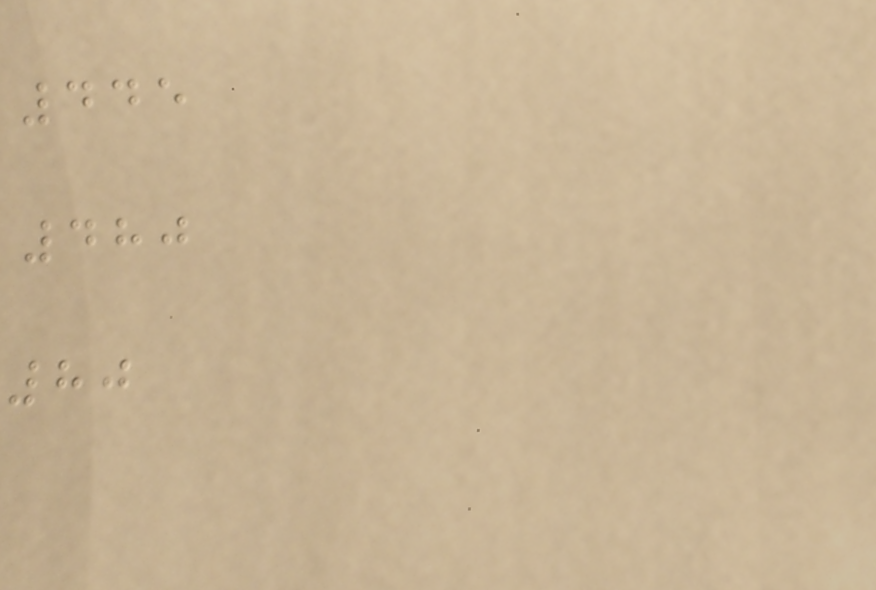445
480
80
